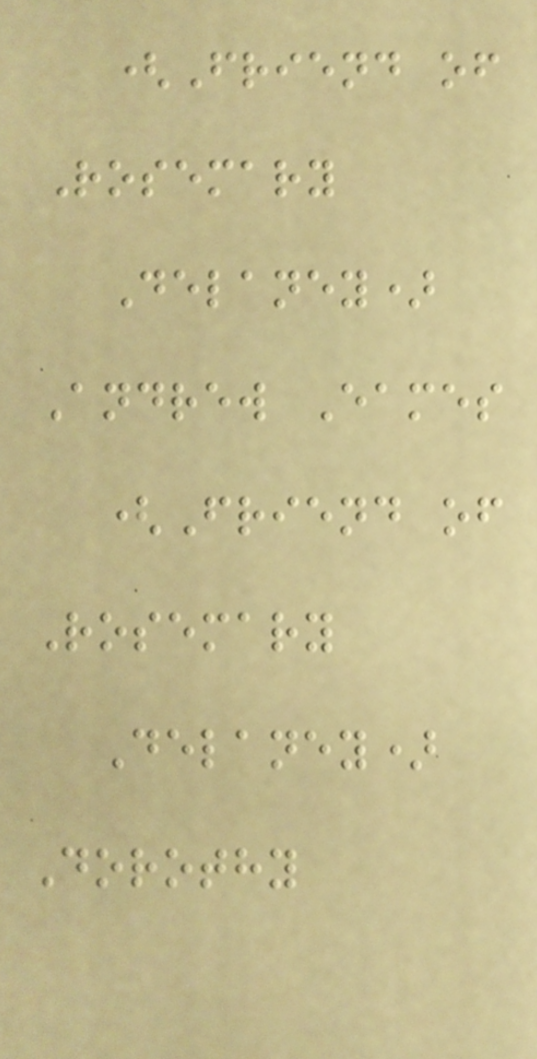(Friend of
Rosemary
Delaney)
Andrew Eames
(Friend of
Rosemary
Delaney)
Dorothy
